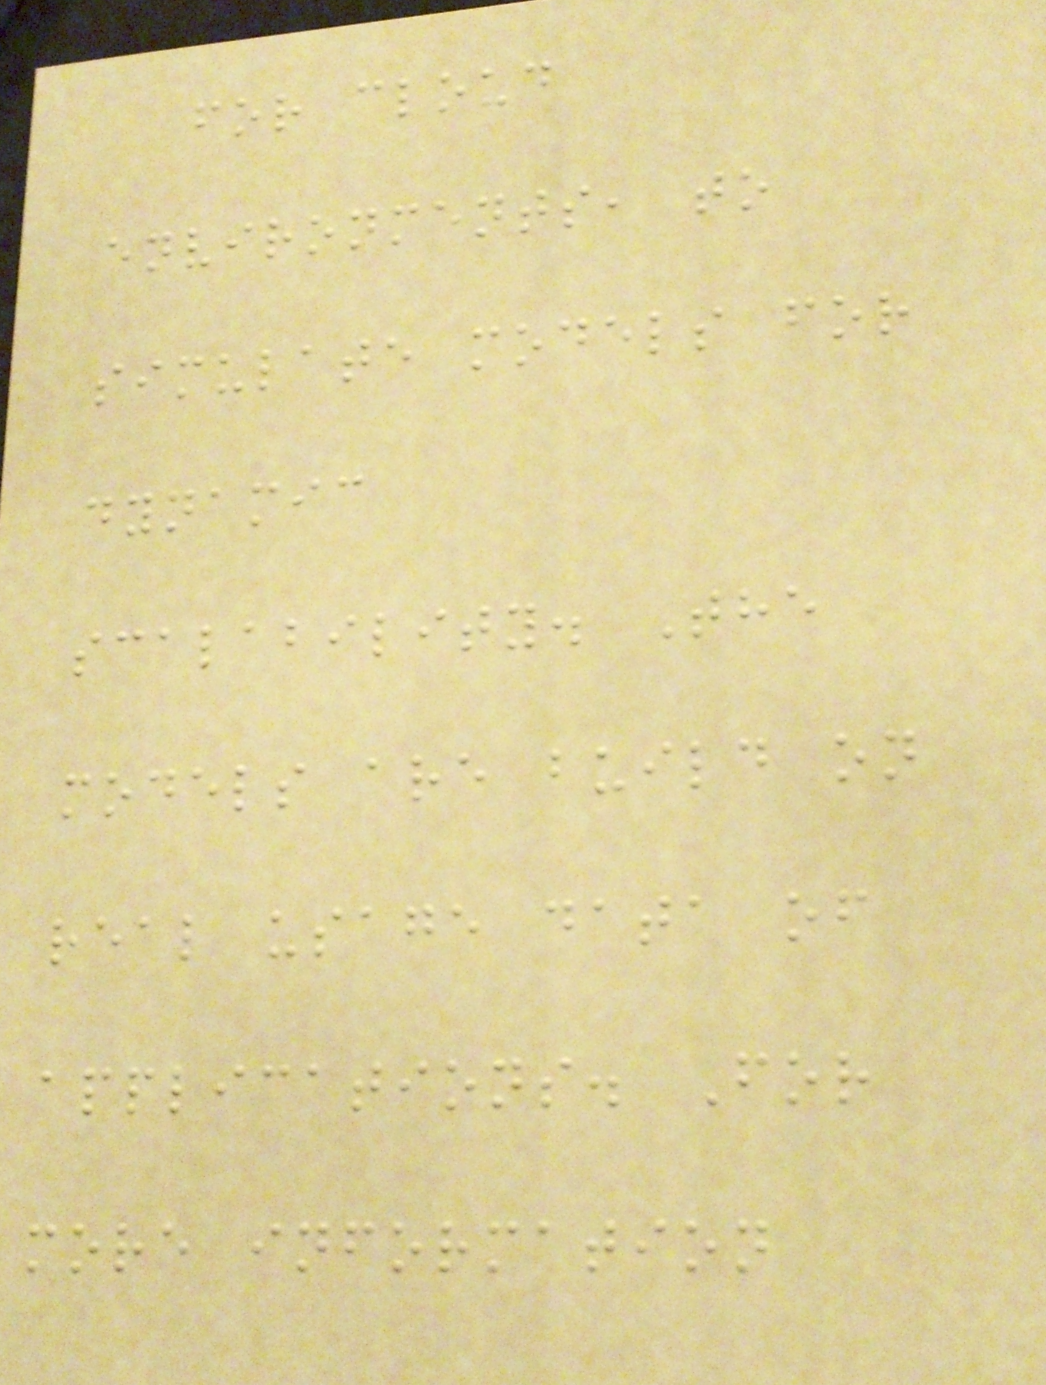for cloud
environments, to
simulate models for
dynamic
scalability. The
models are build on
real usage data of
applications. For
more information
